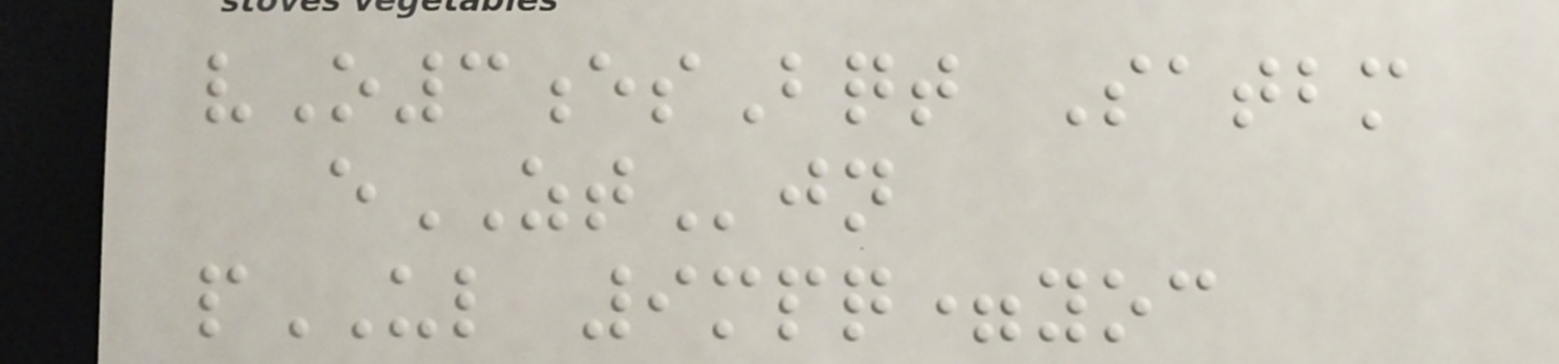vO3esBqt Satbm
eZTjn
pUL 9mpq=yoc
